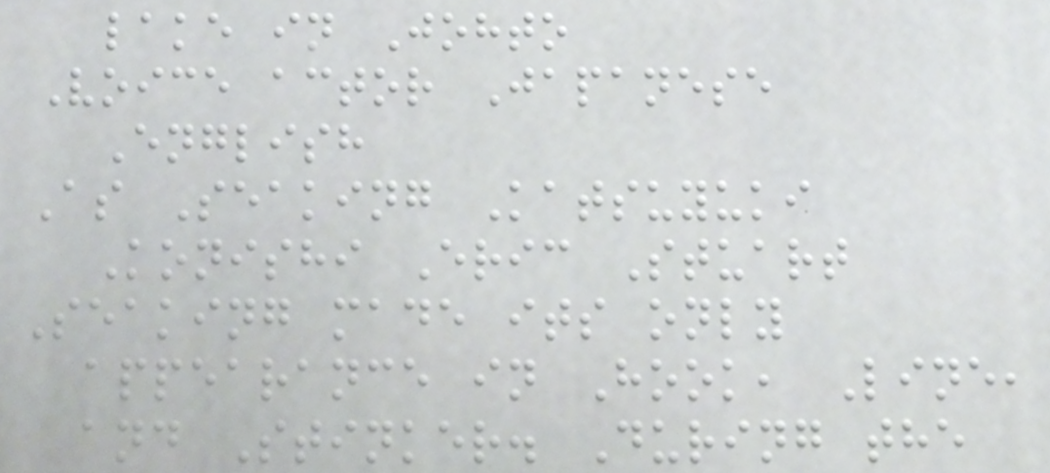lake in Johto
Voice actor Japanese
English
As Seaking Katsuyuki
Konishi Eric Stuart
Seaking made its only
appearance in Hook, Line,
and Stinker. During the
